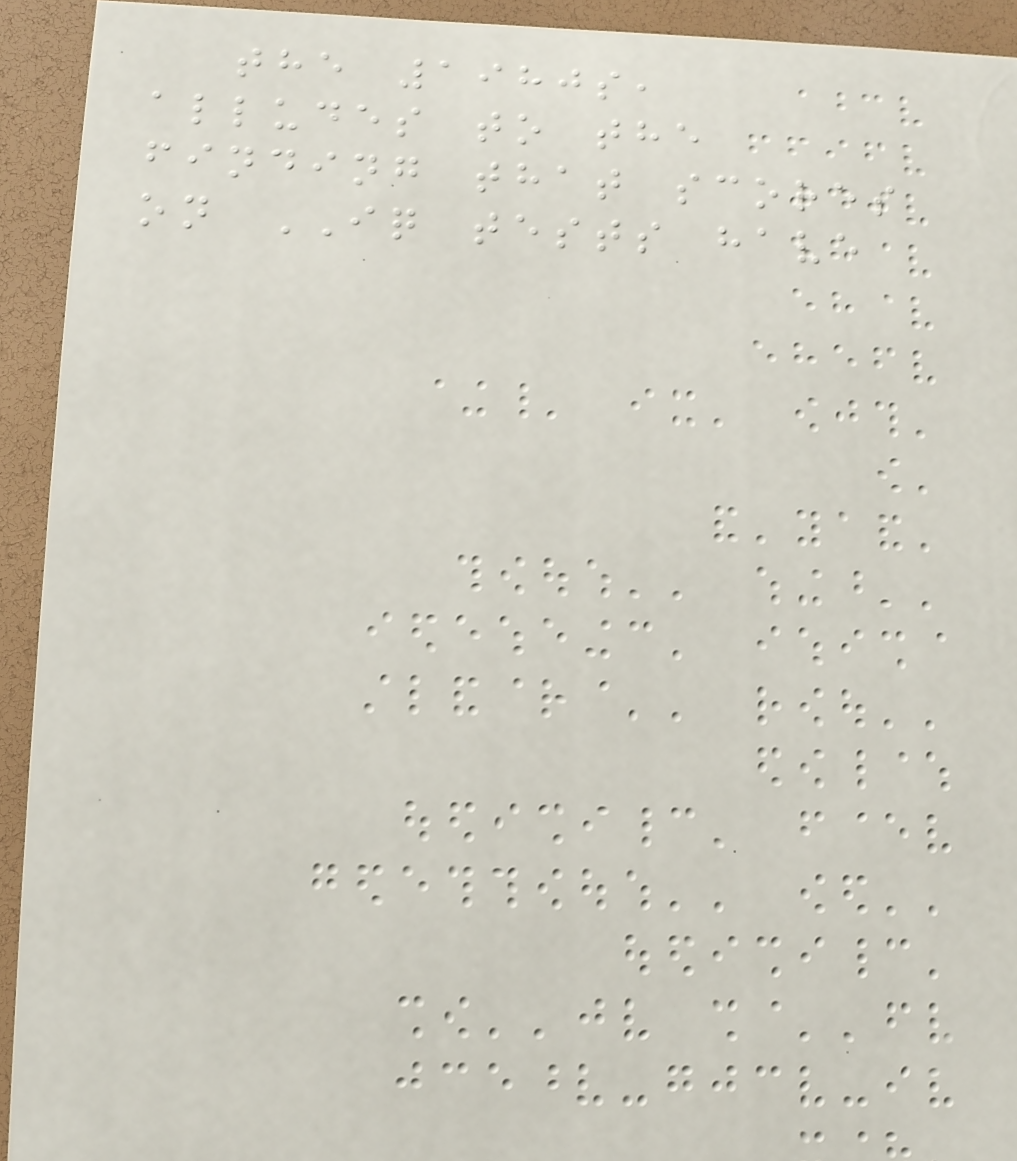the 1980s,
alludes to the
finding that scores
on IQ tests have
